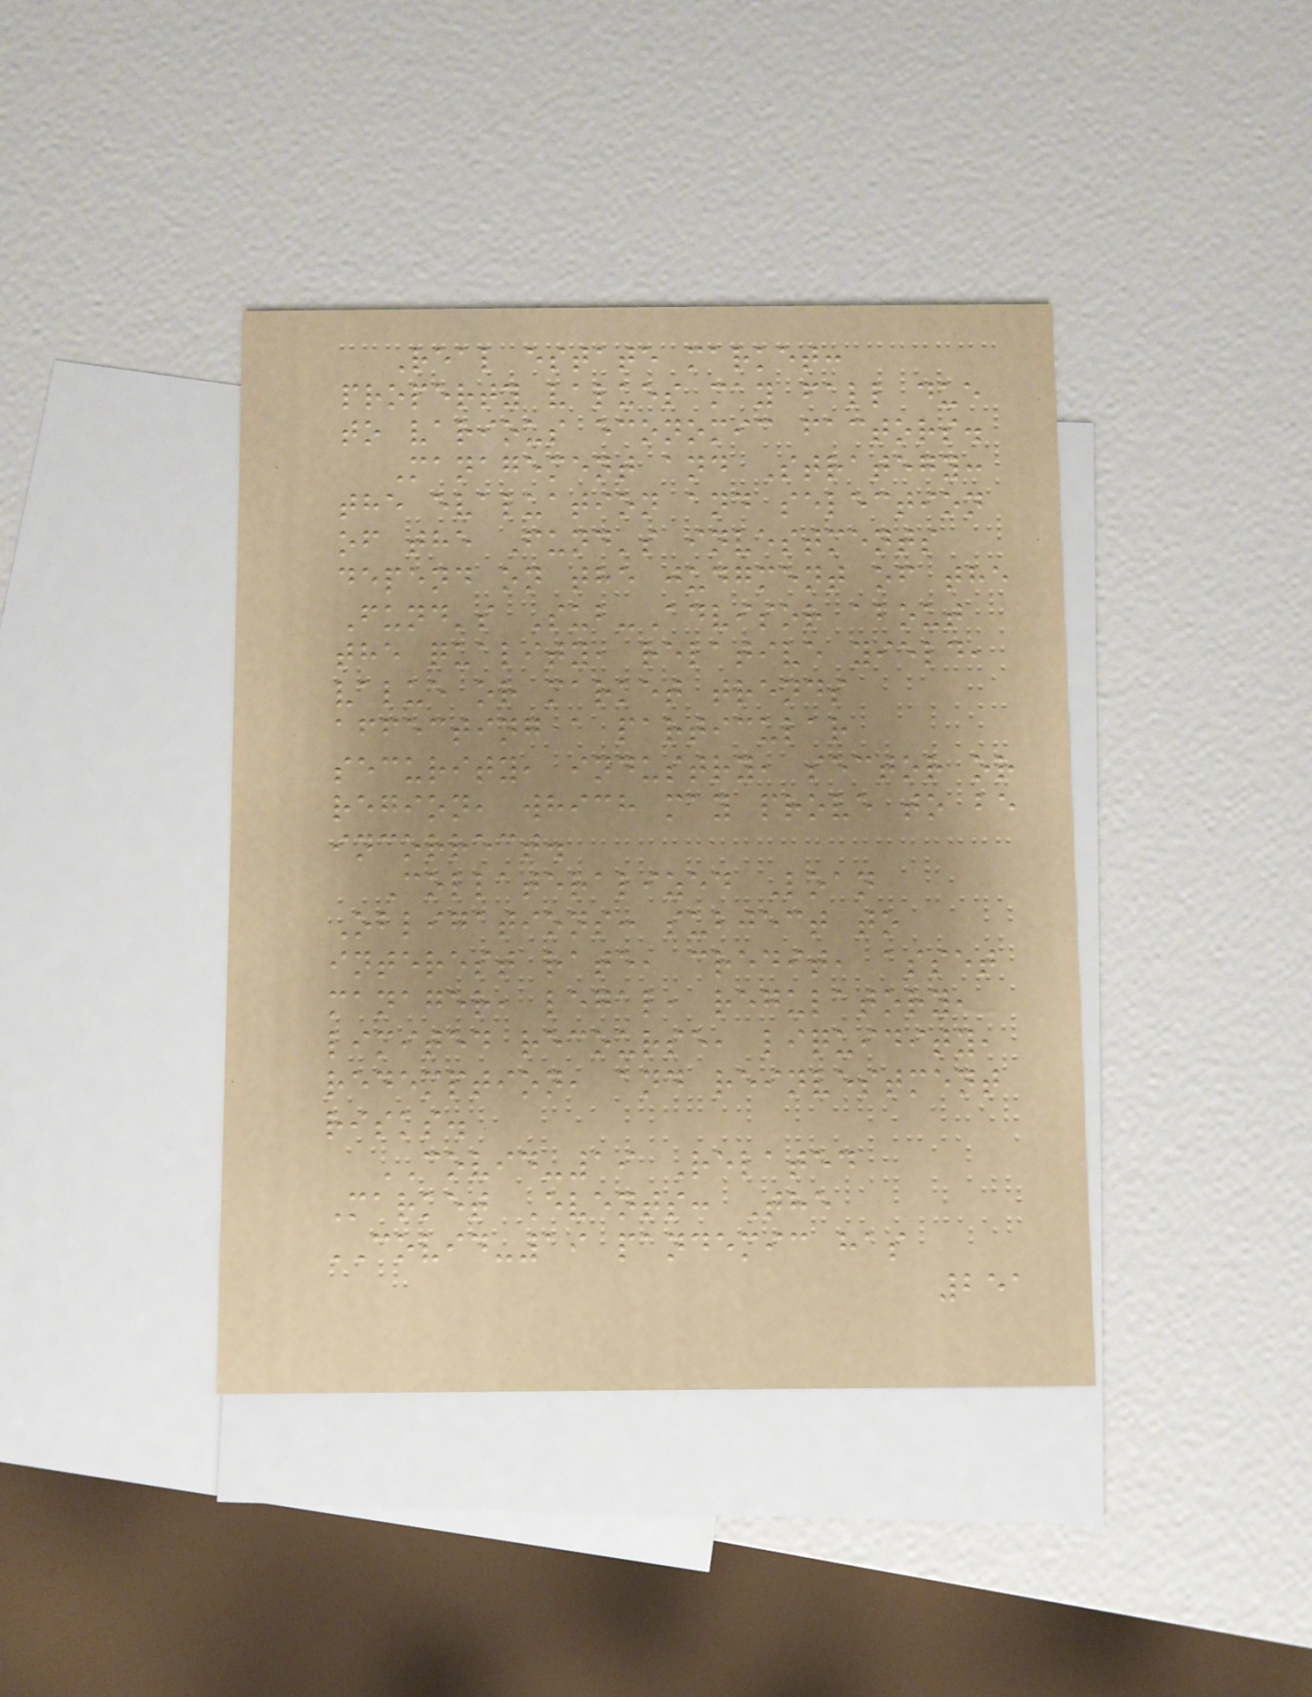Real estate market:
property values may fall due
to various economic factors.
Management and Strategy:
the evaluation and selection
of the Fund's investments
depend on the judgment of the
Fund's Sub-Advisor about
the quality, relative yield,
value or market trends
affecting a particular
security, industry, sector or
region, which may prove to be
incorrect.
Collateralized Loan
Obligations: subject to
interest rate, credit, asset
manager, legal, regulatory,
limited recourse, liquidity,
redemption, and reinvestment
risks.
COVID-19 Related
Market Events: The
COVID-19 pandemic has
251
